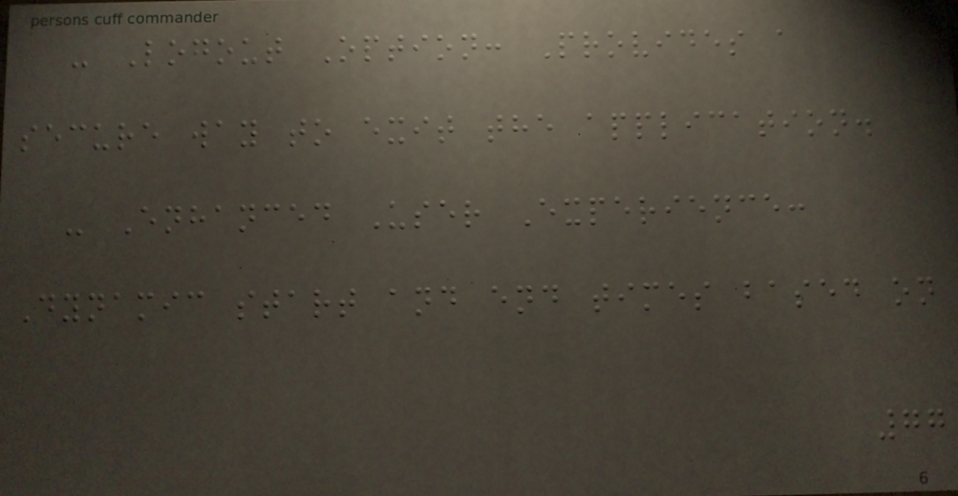- Logout Option: Provides a
secure way to exit the application.
- Enhanced User Experience:
Dynamic start and end times based on
77
